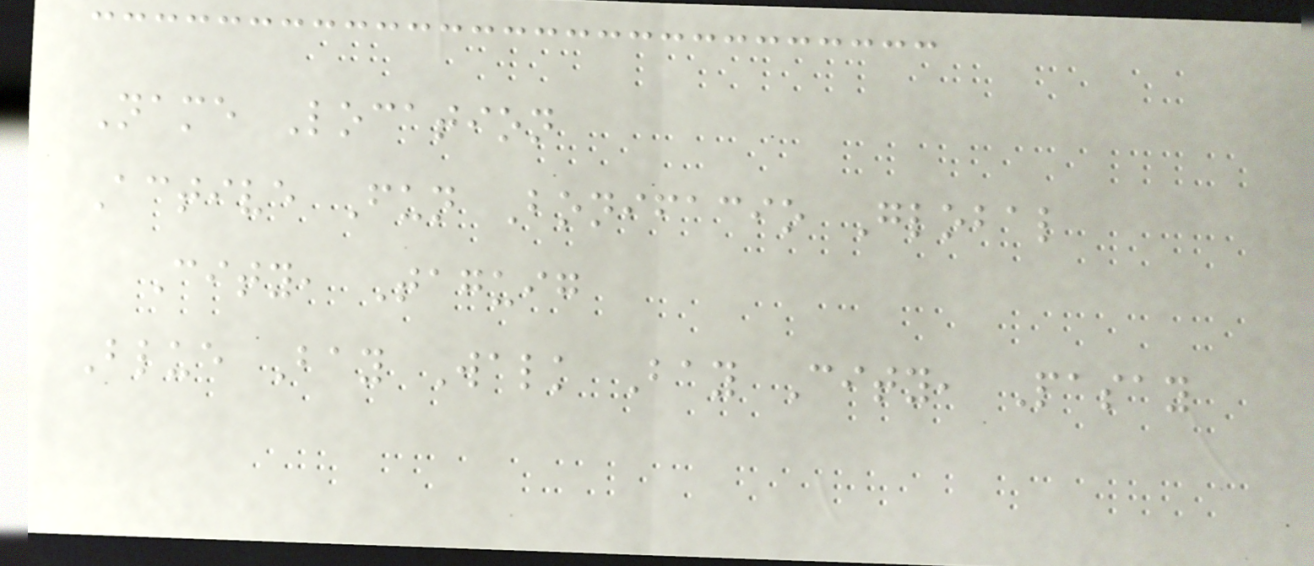Name Location
Active Fun Bonifacio Global
City, Taguig
Blue Bay Walk Bay City, Pasay
